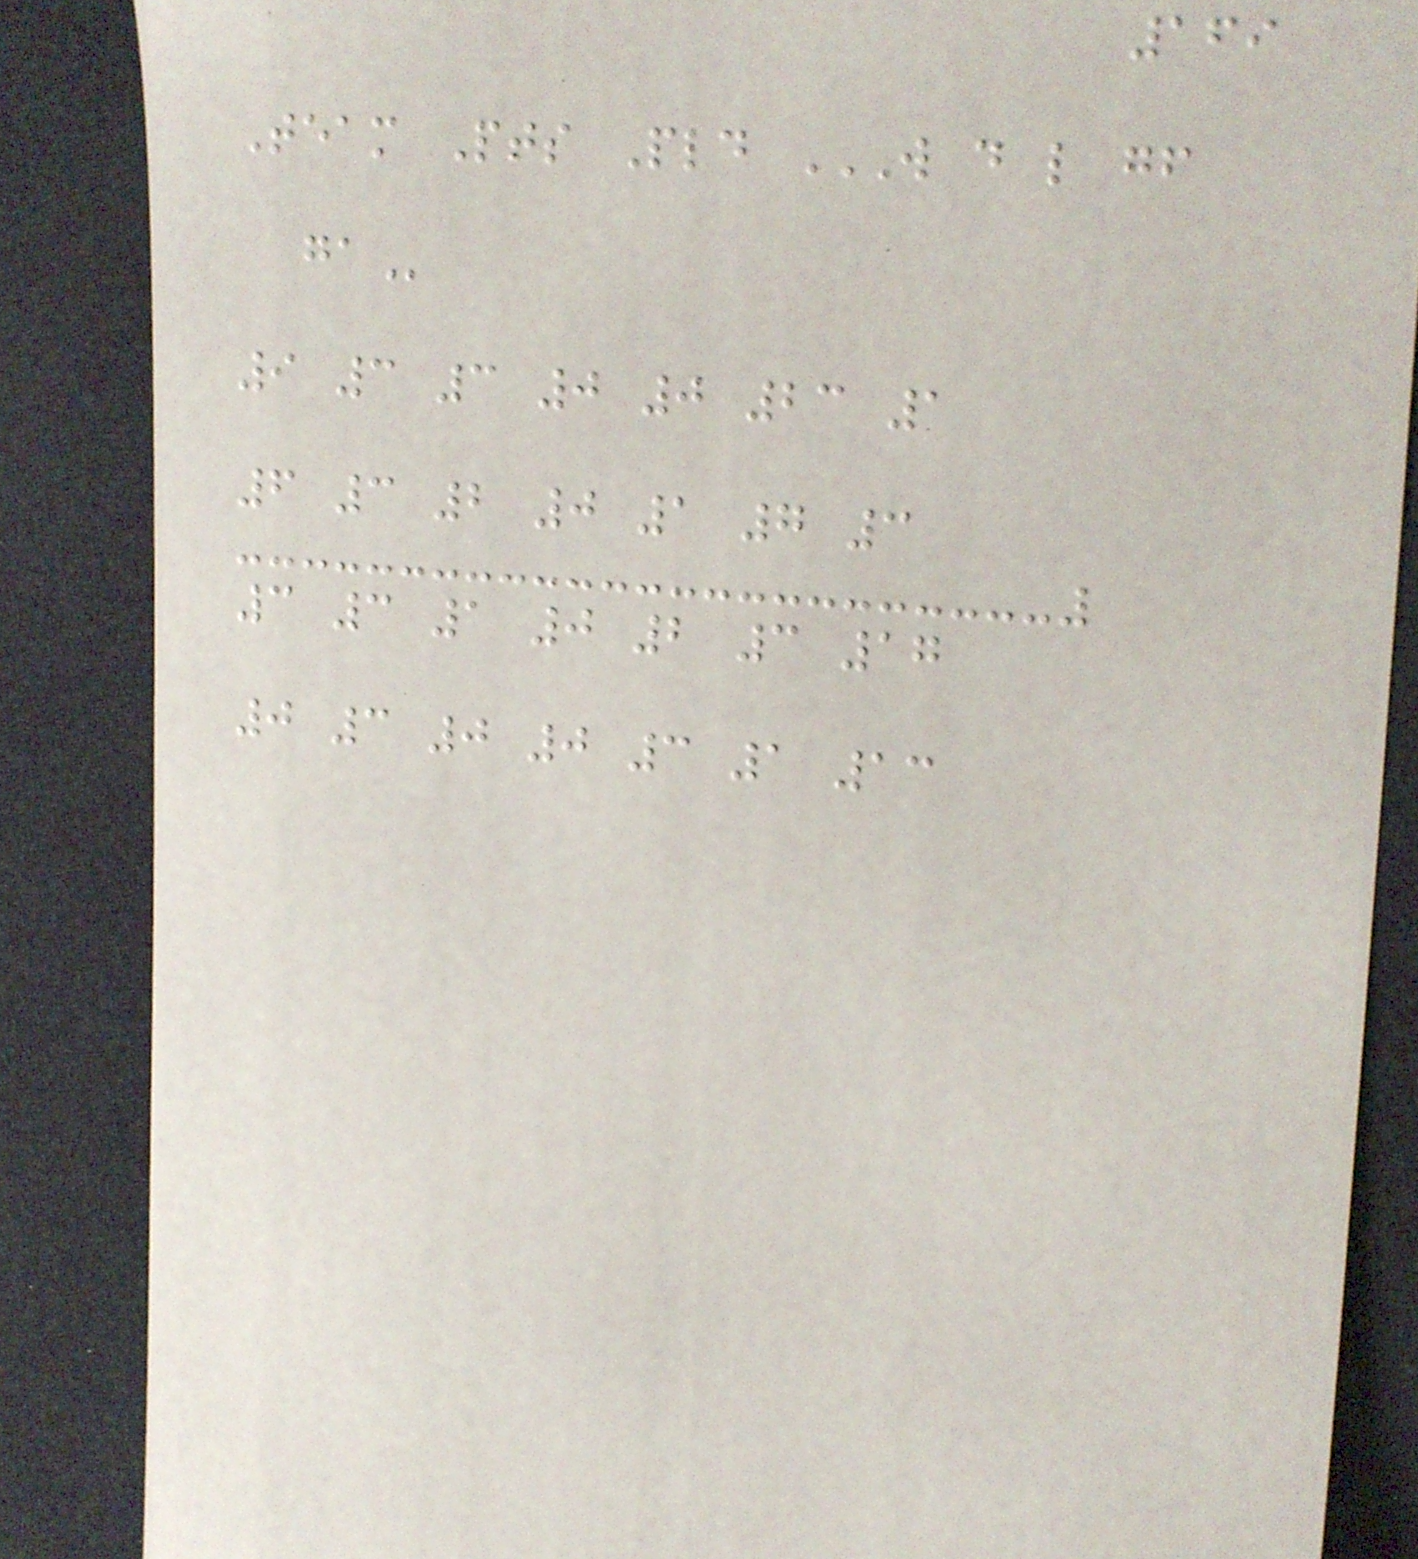169
Team Pts Pld W D L GF
GA
9 3 3 0 0 23 1
6 3 2 0 1 7 3
3 3 1 0 2 3 17
0 3 0 0 3 1 13
